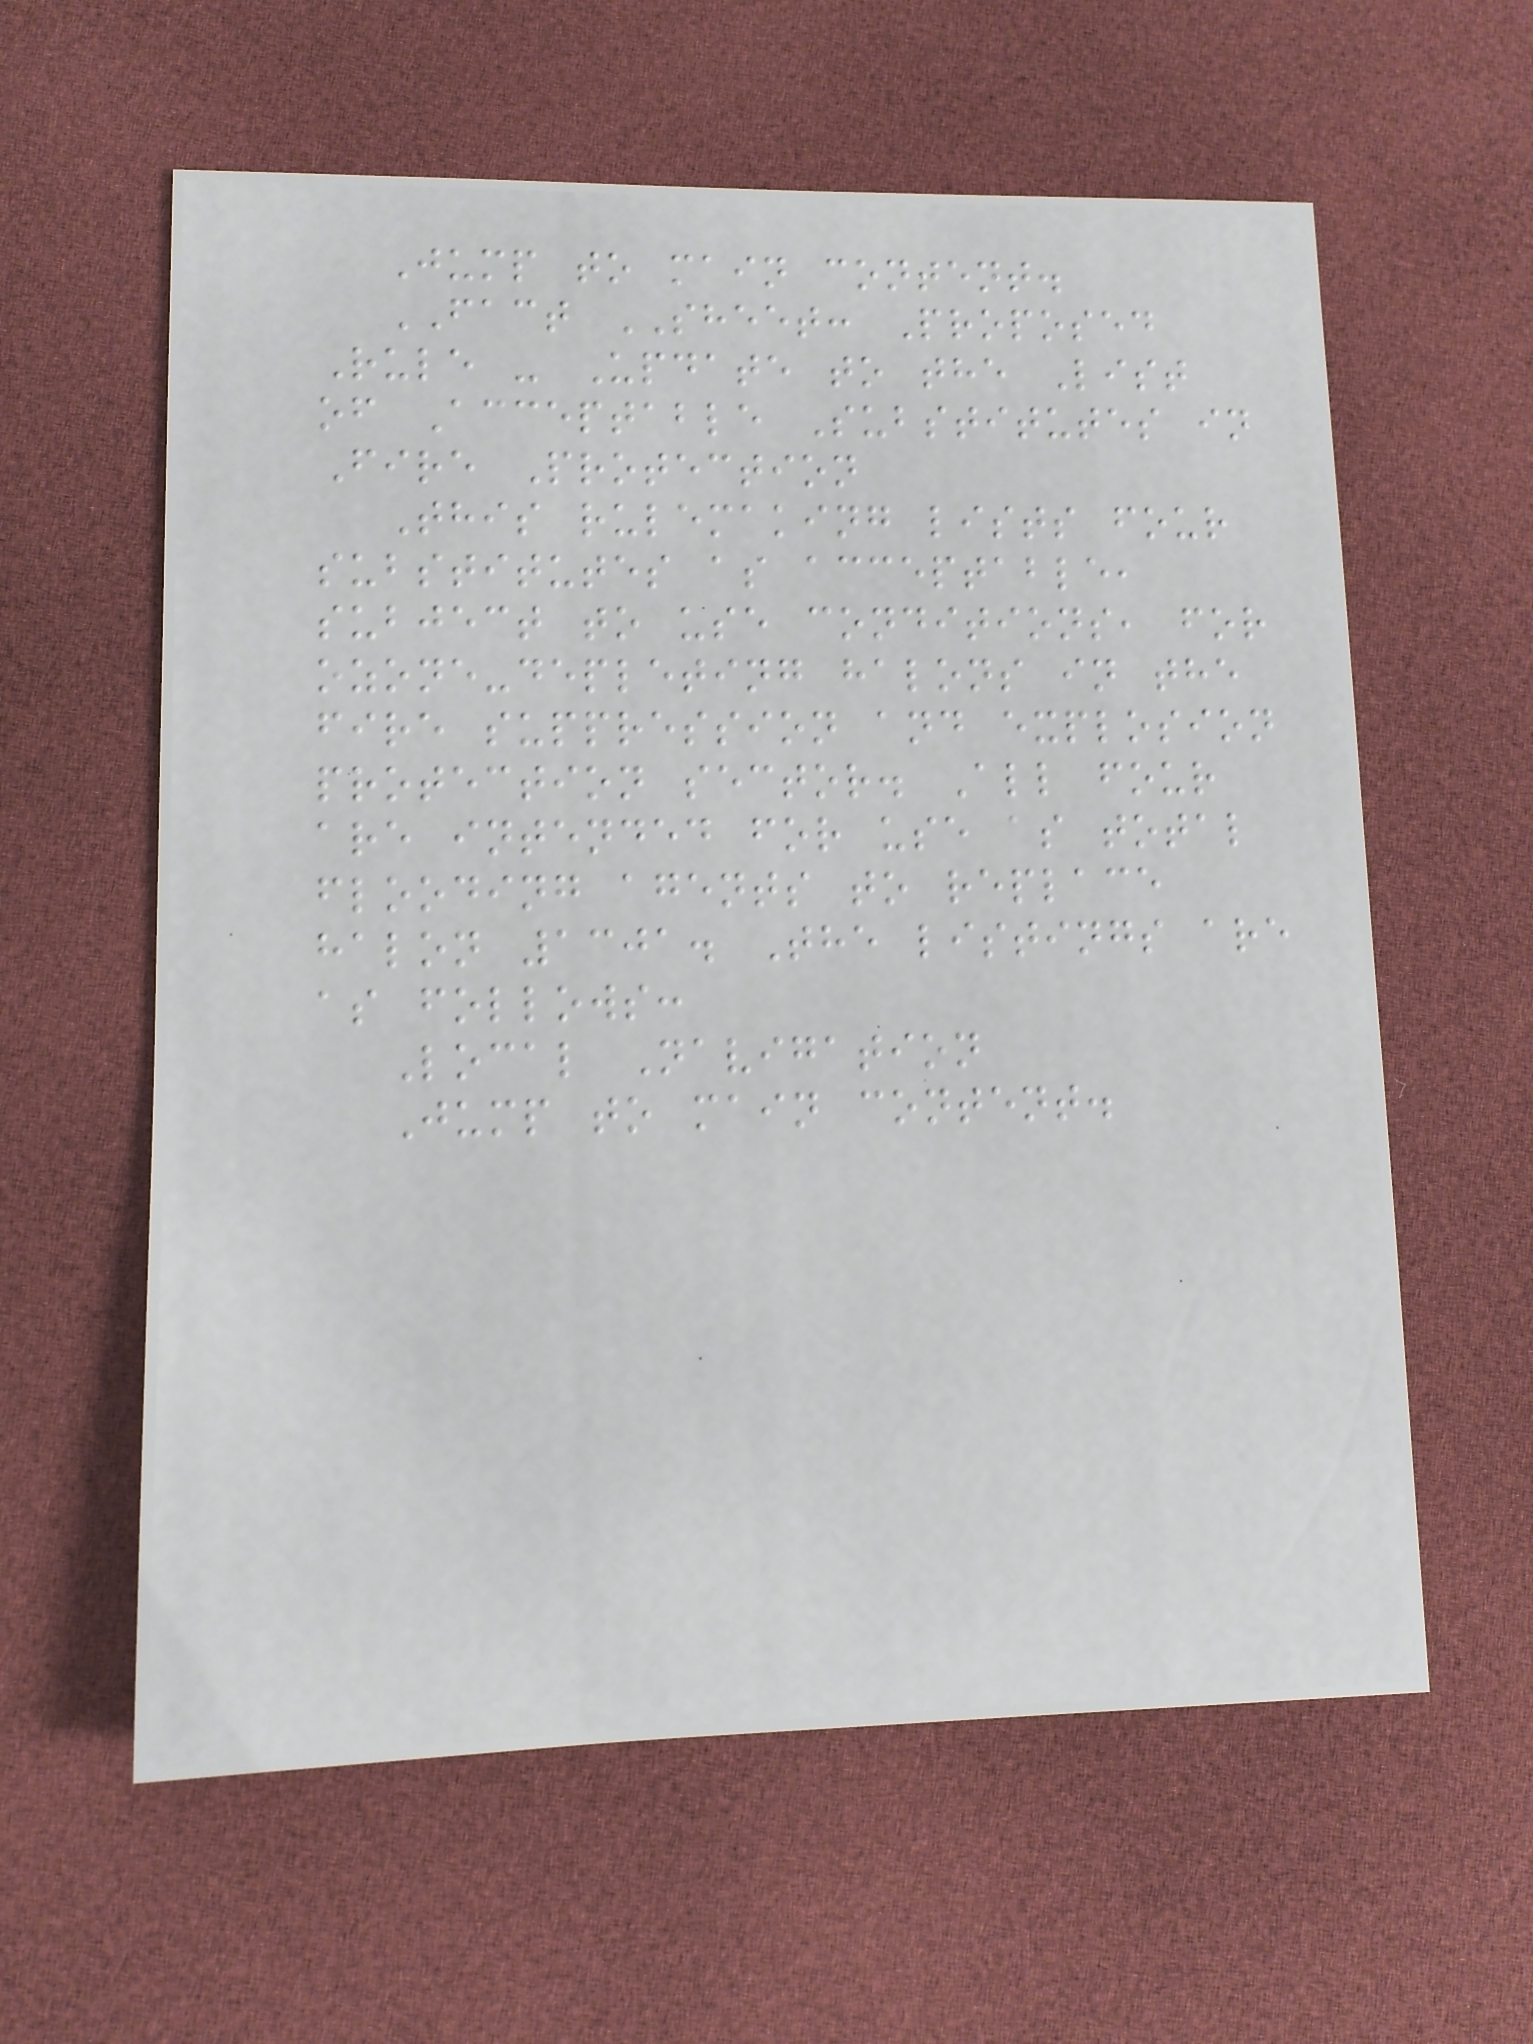Jump to main content.
FACT SHEET: Proposed
Rule - Update to the List
of Acceptable Substitutes in
Fire Protection
This rulemaking lists four
substitutes as acceptable,
subject to use conditions, for
ozone-depleting halons in the
fire suppression and explosion
protection sector. All four
are intended for use as total
flooding agents to replace
halon 1301. The listings are
as follows:
Local Navigation
Jump to main content.
